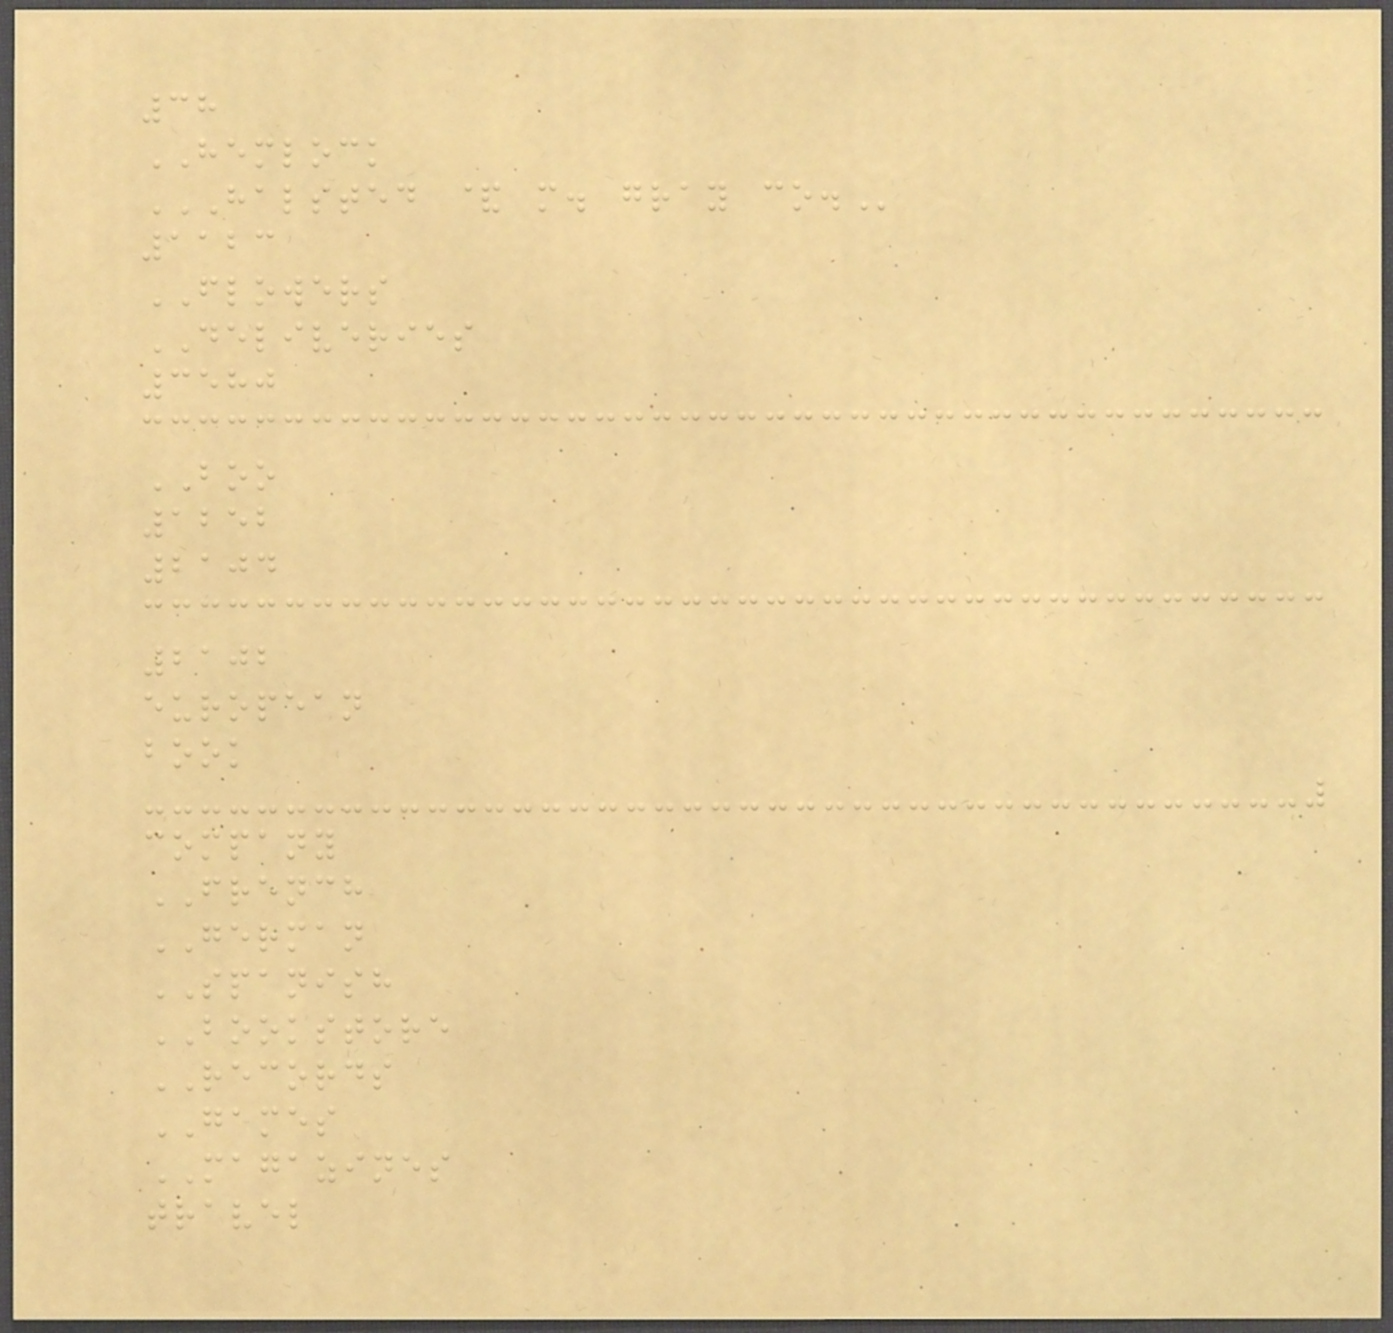38
HEMLOCK
HALSTED & M. GRAY CO.
1123
FLOWERS
DELIVERIES
3580
BOO
1252
2104
2102
european
book
company
FRENCH
GERMAN
SPANISH
BOOKSTORE
RECORDS
GAMES
MAGAZINES
travel
